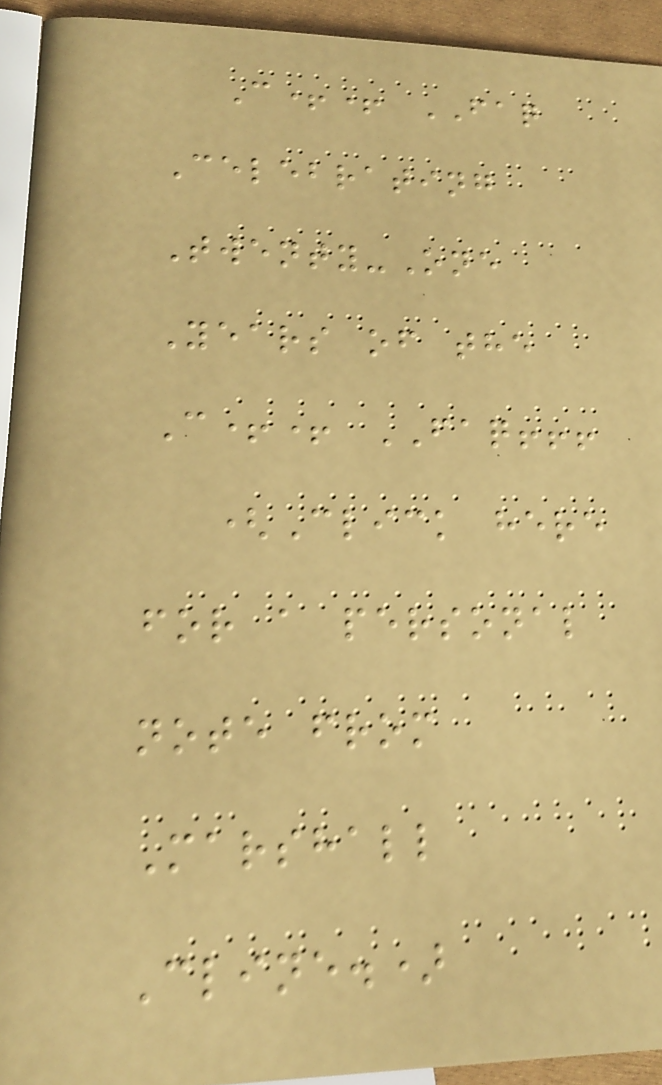C++ FAQ
Celebrating
Twenty-One
Years of the
C++ FAQ!!!
(Click here
for a personal
note from
Marshall
Cline.)
